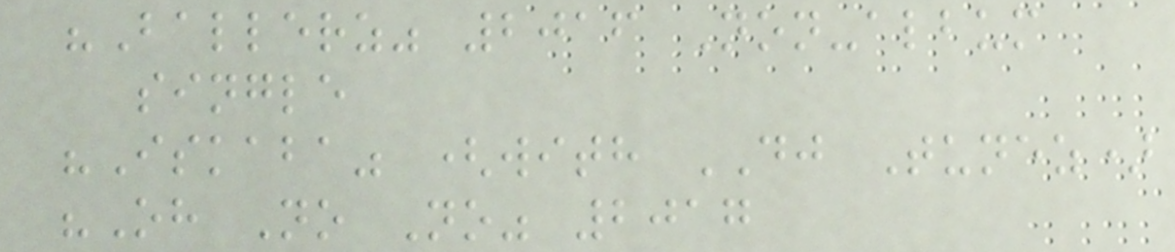"Ballerz" 2016 Non-album
single
"Iskaba" (with DJ Tunez)
"Oh No No" 2017
